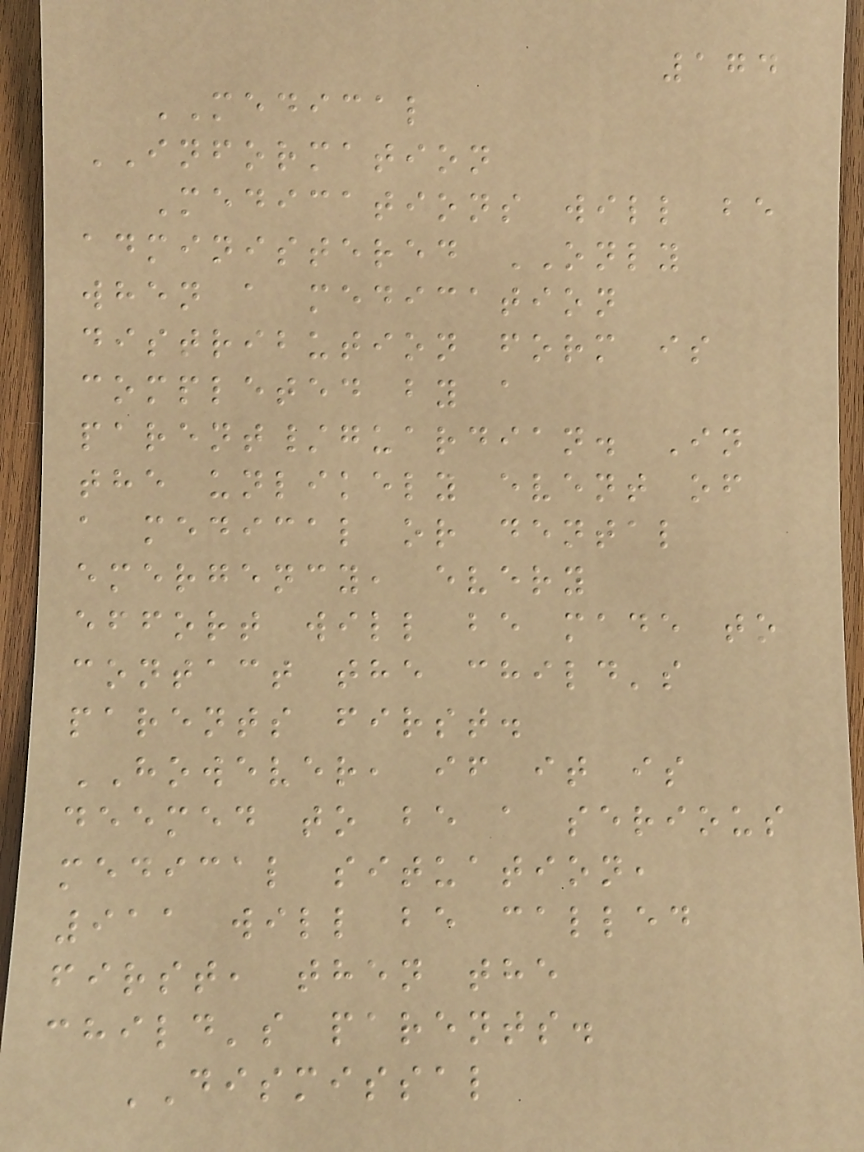174
MEDICAL
INFORMATION
Medications will be
administered ONLY
when a medication
distribution form is
completed by a
parent/guardian. In
the unlikely event of
a medical or dental
emergency, every
effort will be made to
contact the child's
parents first.
HOWEVER, if it is
deemed to be a serious
medical situation,
911 will be called
first, then the
child's parents.
DISMISSAL
